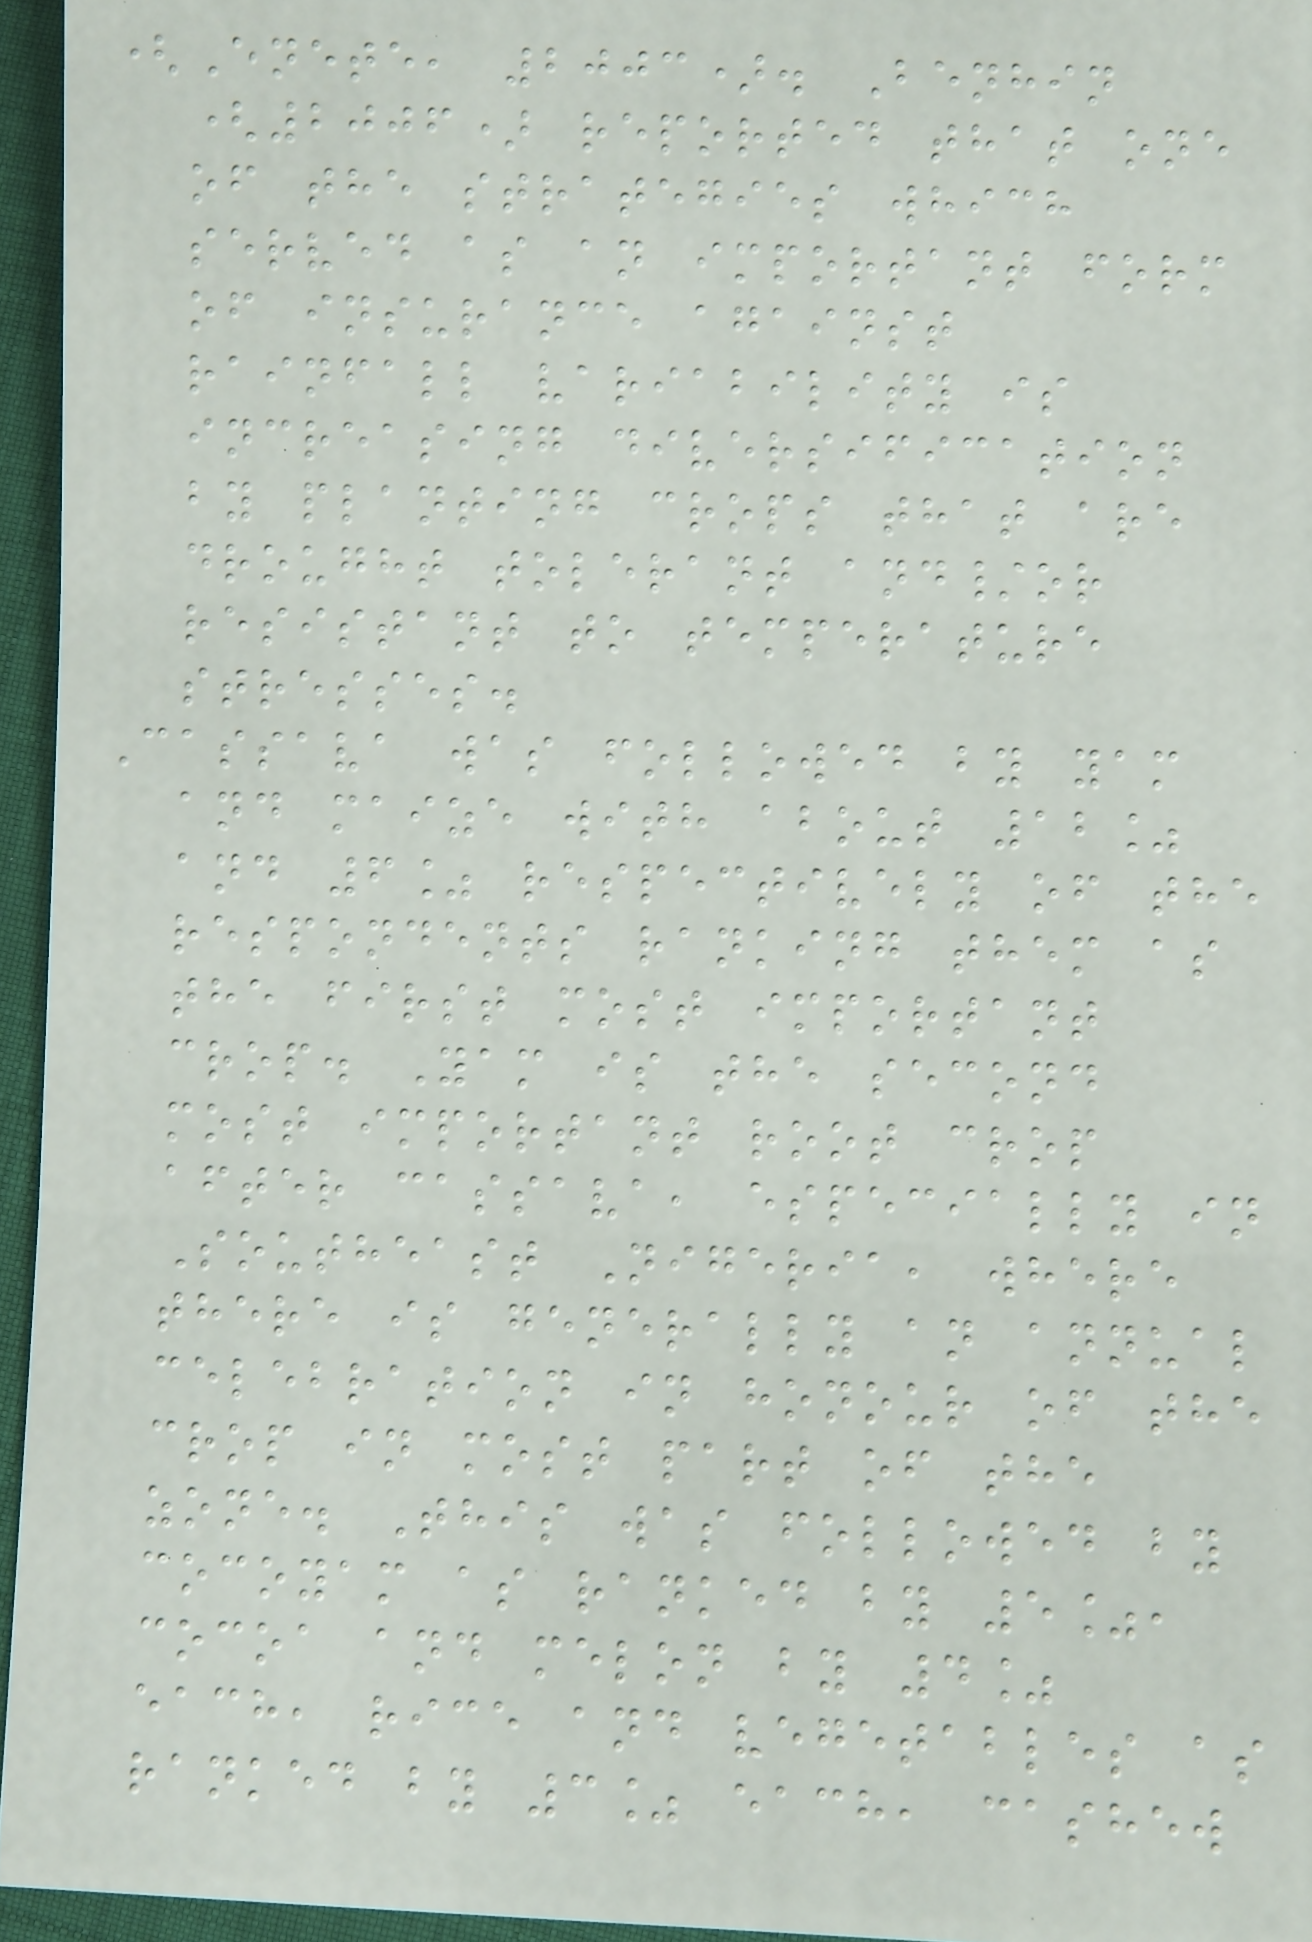(Enete, 2003). Benhin
(2006) reported that one
of the strategies which
served as an important form
of insurance against
rainfall variability is
increasing diversification
by planting crops that are
drought tolerant and/or
resistant to temperature
stresses.
Cassava was followed by yam
and maize with about 12%
and 6% respectively of the
respondents ranking them as
the first most important
crop. Yam is the second
most important root crop
after cassava, especially in
Southeast Nigeria, where
there is generally an annual
celebration in honour of the
crop in most part of the
zone. This was followed by
cocoyam as ranked by 5%,
cocoa and melon by 4%
each, rice and vegetables as
ranked by 3% each, cashew
